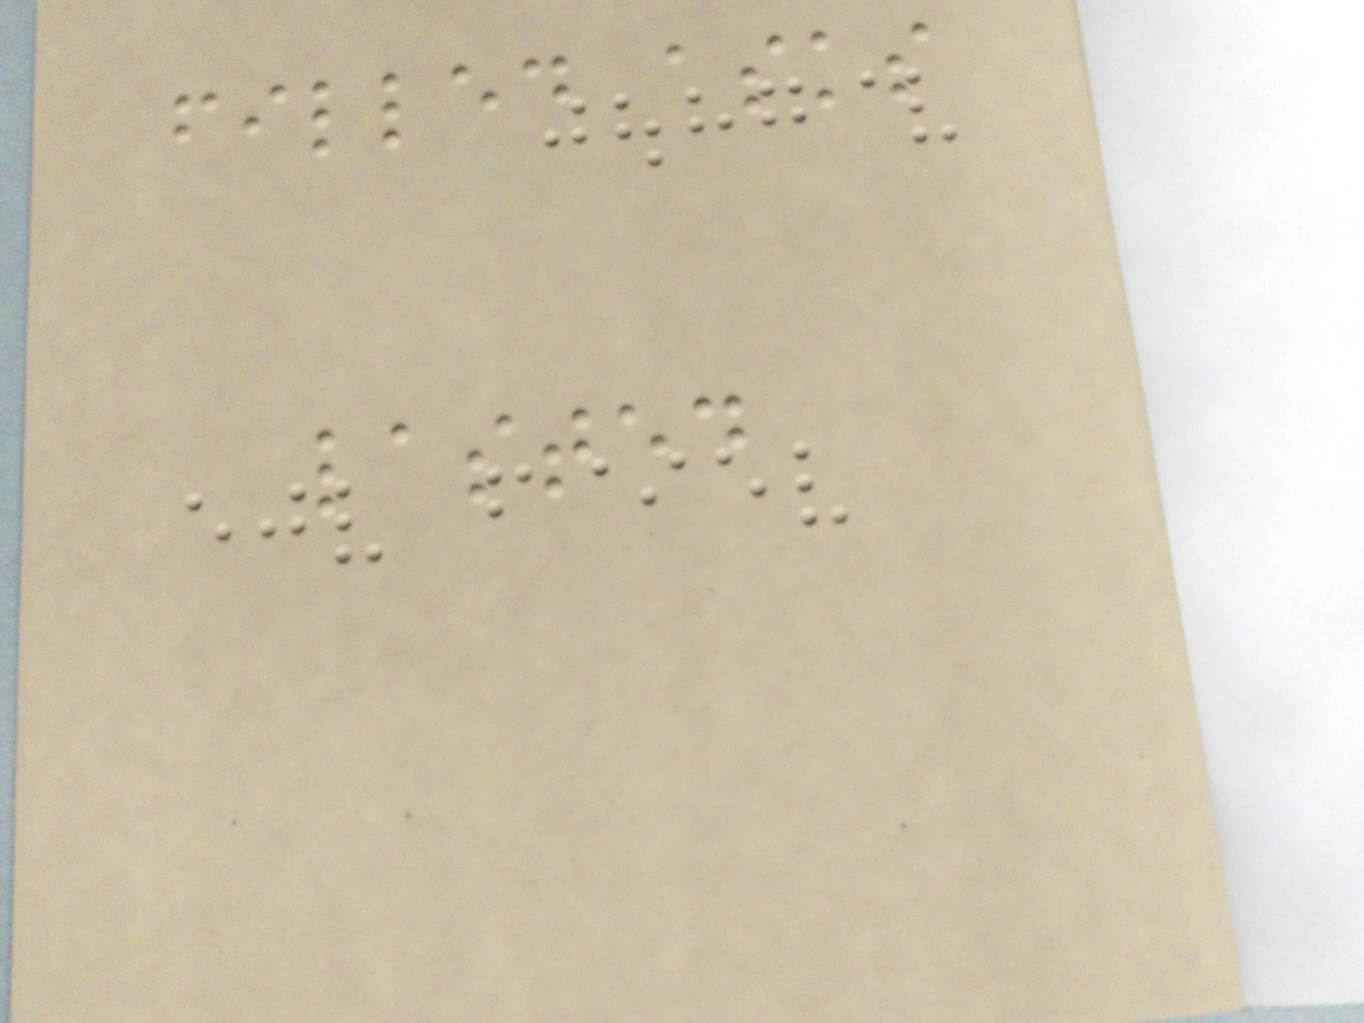filled asks
lasted
